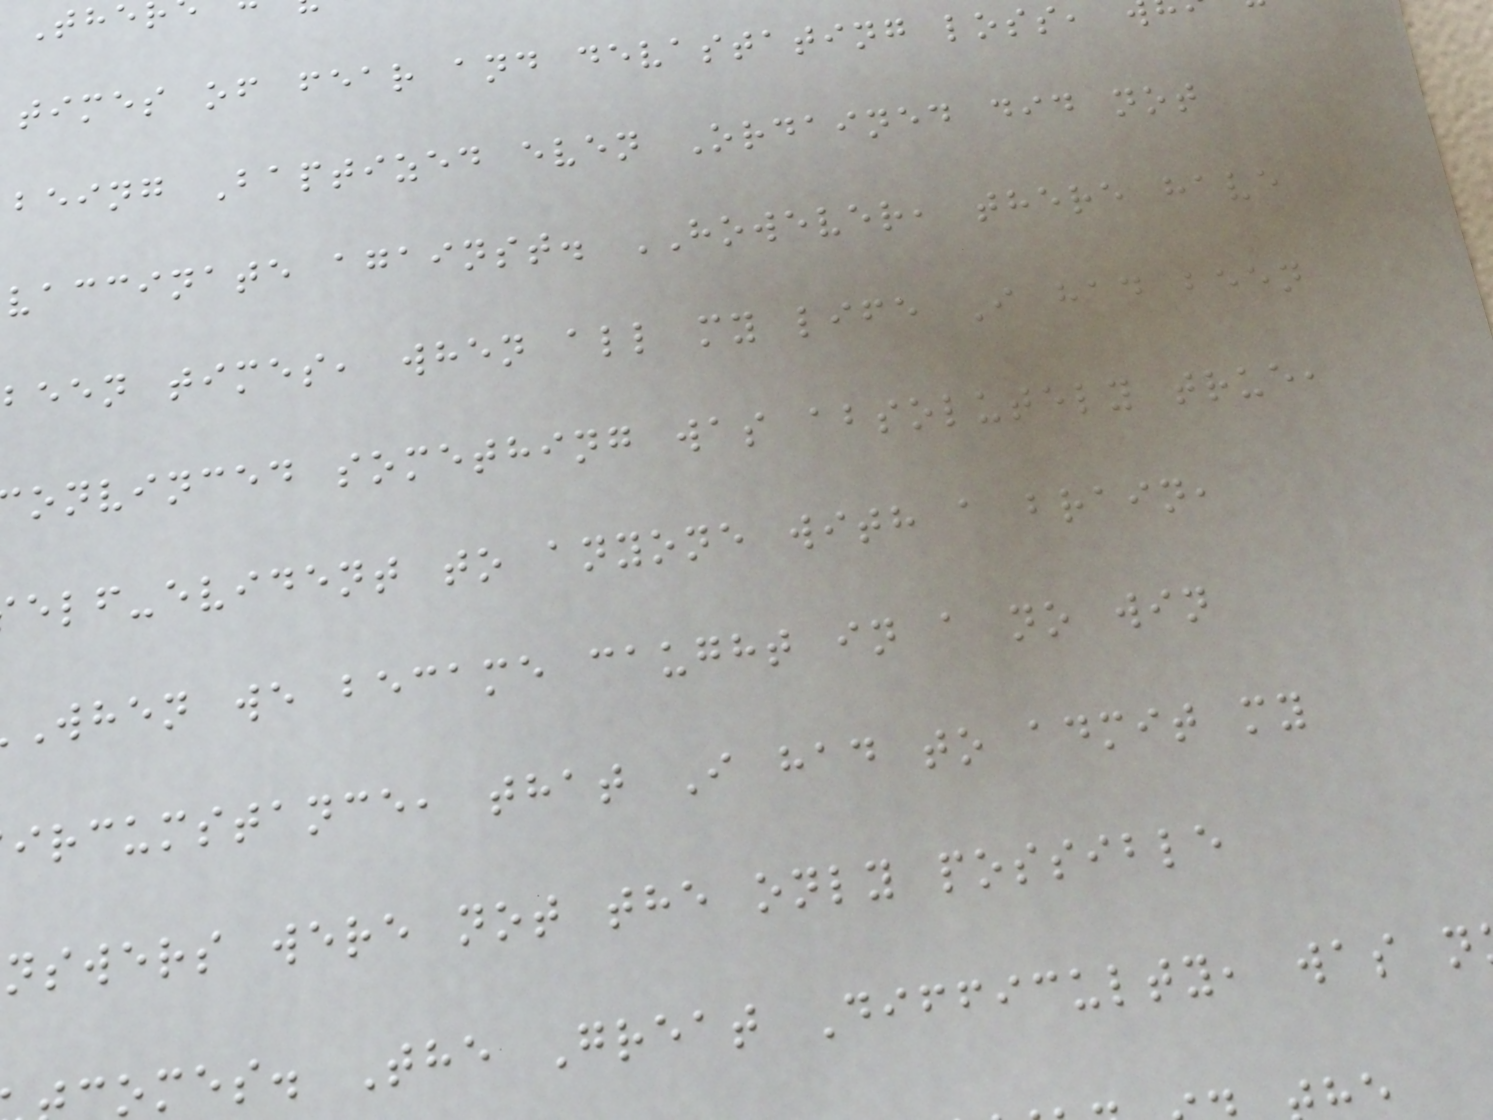times of fear and devastating loss,
being Baptized even Ordained did not
vaccinate against. HOWEVER, there have
been times, when all my life I had been
onvinced something was absolutely true,
elf-evident to anyone with a brain,
when we became caught in a no win
ircumstance, that I had to admit my
nswers were not the only possible
omes. The Great Difficulty, was n
